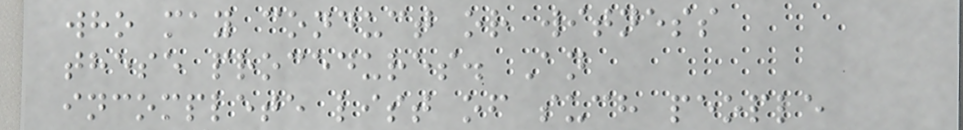who may conduct or witness
these procedures. An
incomplete list of such people
